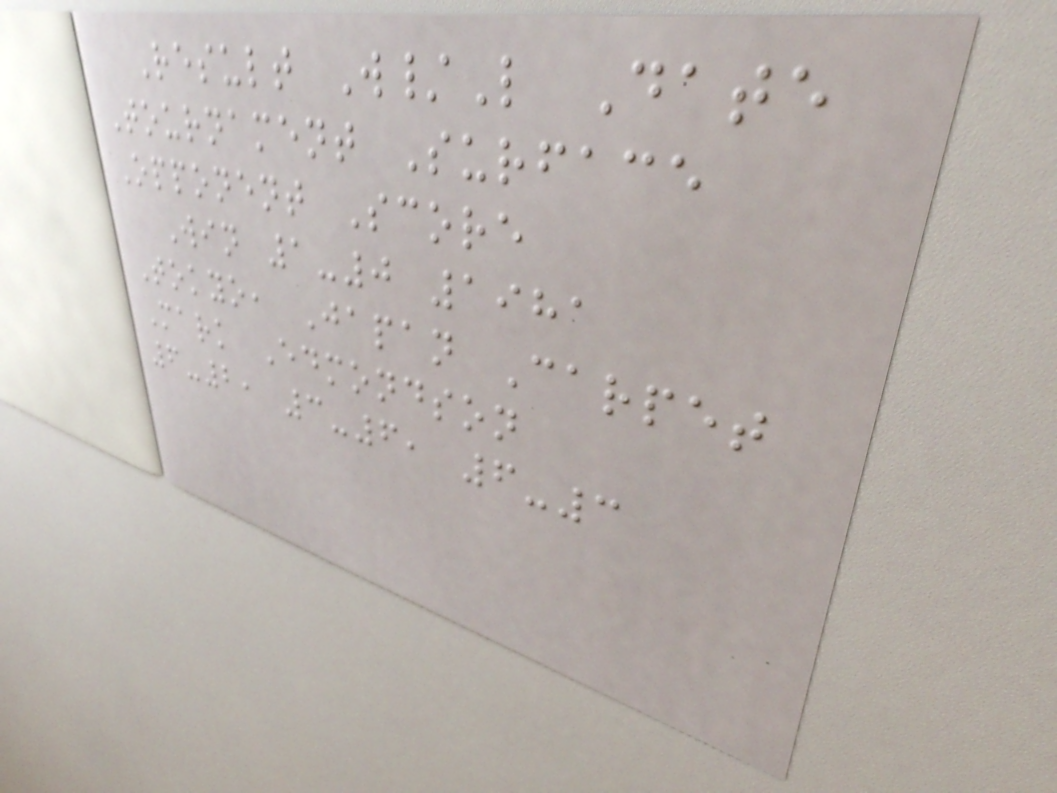Result W/L Date
Tournament Surface
Opponent Score
Win 1-0 1981
Tokyo, Japan Carpet
Mark Edmondson
6-2, 3-6, 6-3
